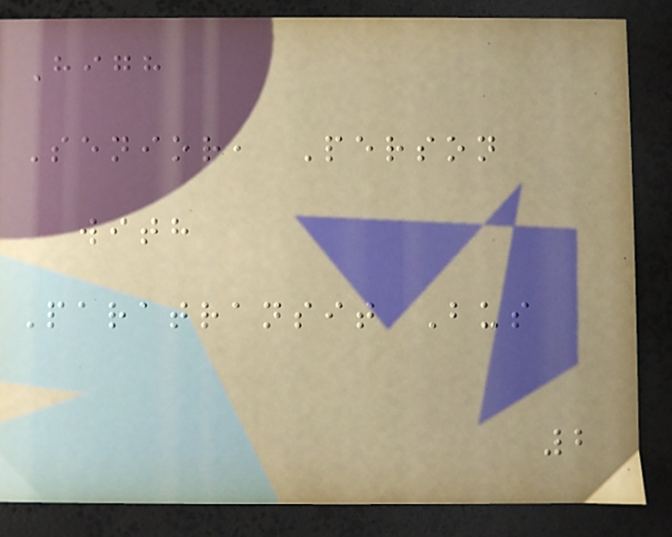High
Senior, Person
with
Paratransit Bus
2
